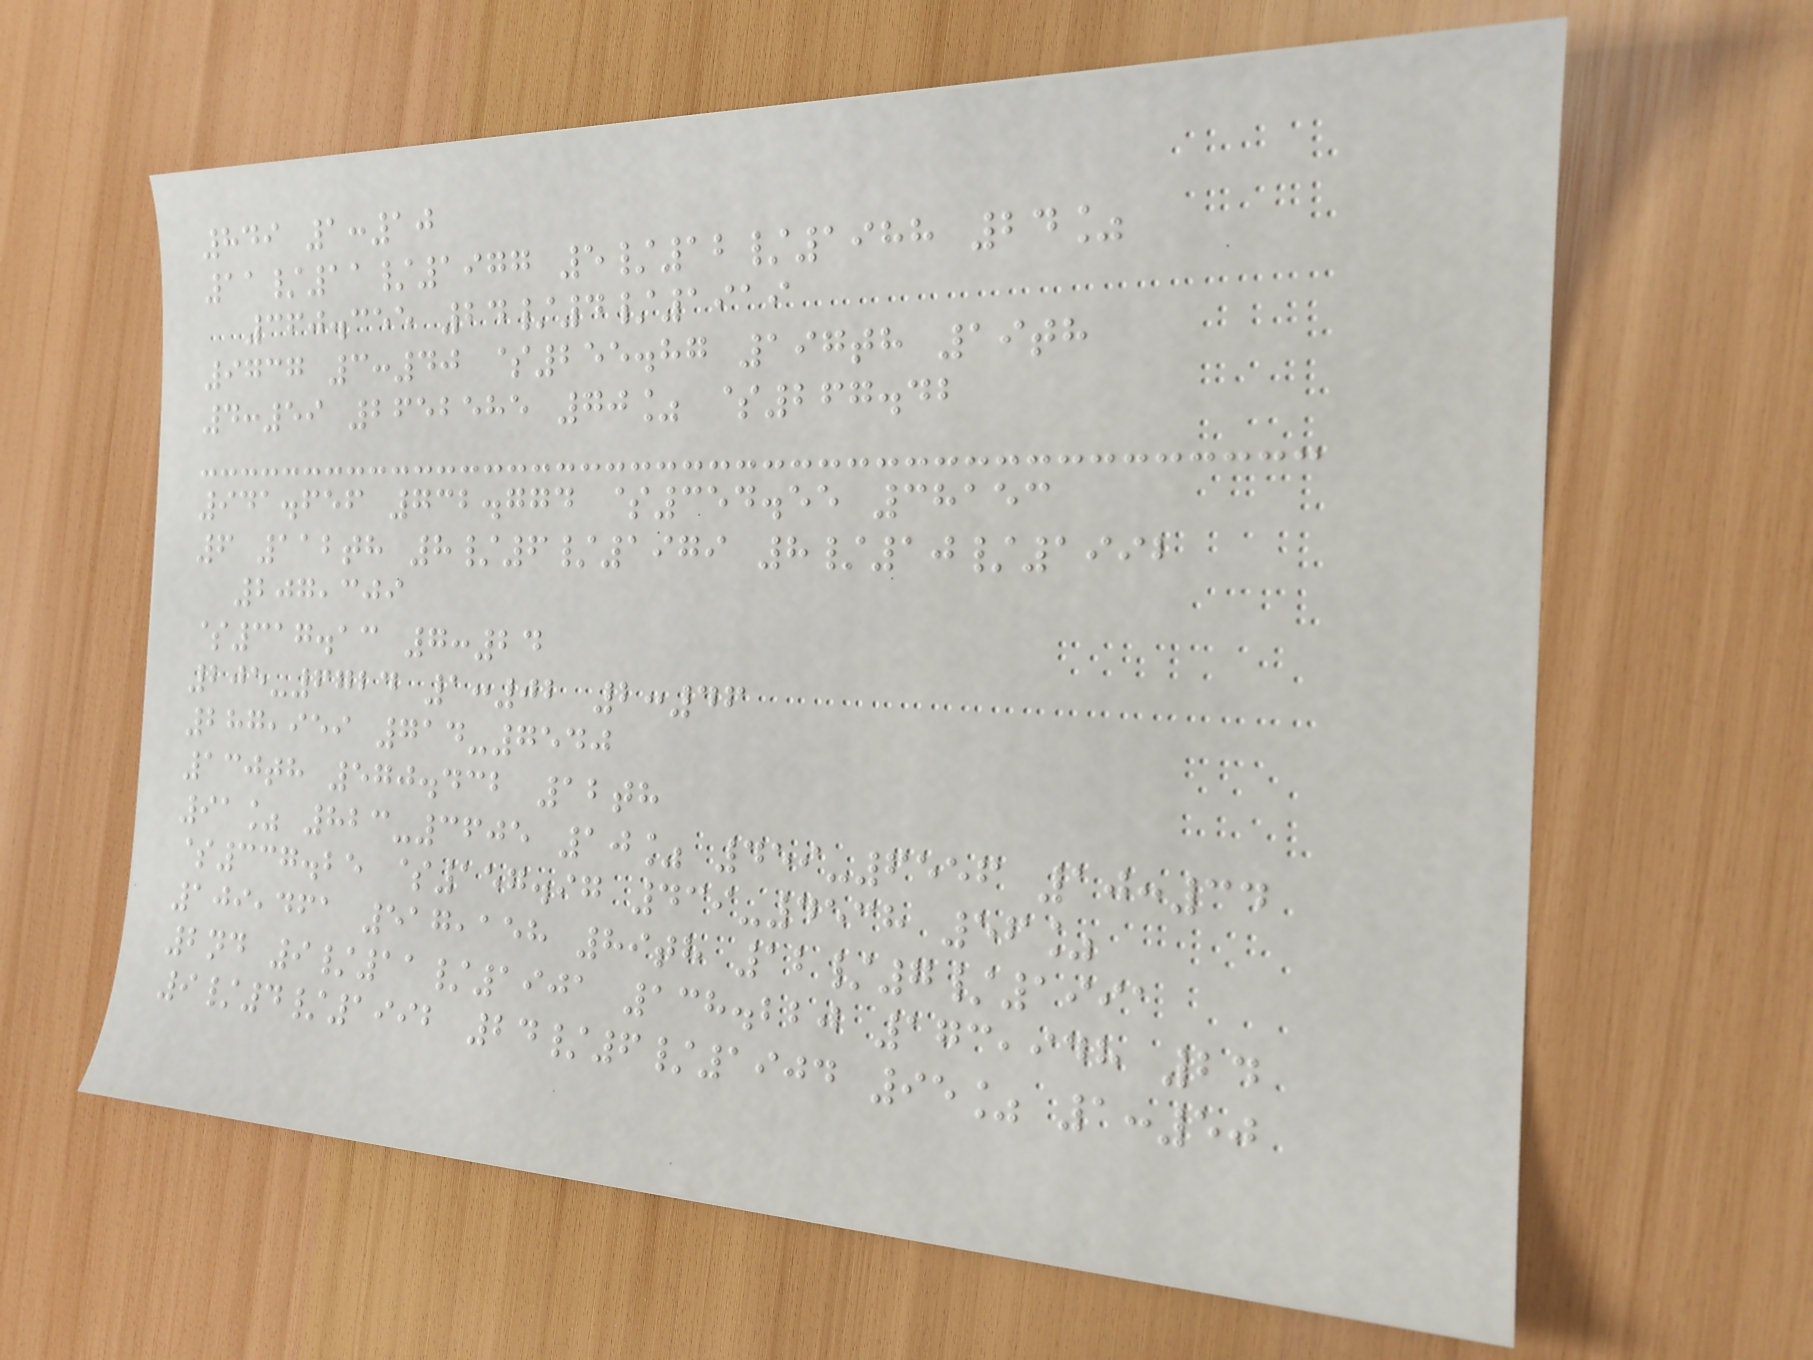849 1:10
11/11/1977 5/12/1988 24%
360.355 24/4/1919
9737 3:40 $255.87 197th 19th
4:59 2652585 70% $267.42
941.656 732.774 $354.55 38153
6 112th 8/6/1979 8/10/1992
207,309
$317.13 7:24
205-6724 1:02 2:46
287,959 714-7540
130th 570.432 12th
91% 823-3605 10% 459-6556 10:34
$337.25 $157.97 439-4538 56%
109,461 517,158 89th 12/7/1991
2nd 9/11/1901 138.220 173,948 24
9/4/1992 24/6/1904 95% 1:50
